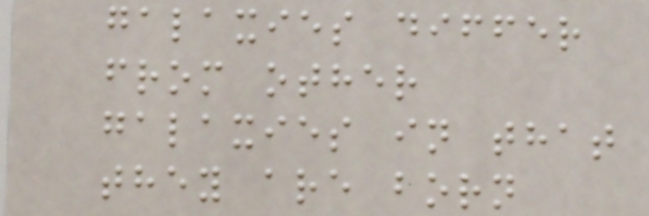galaxies differ
from other
galaxies in that
they are born
